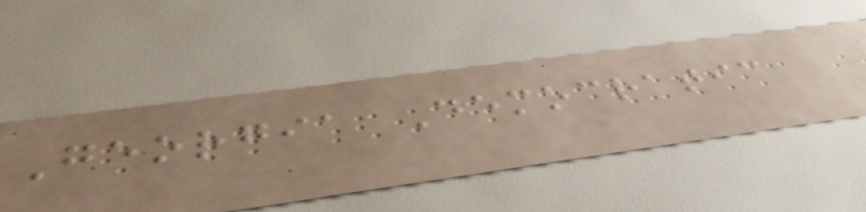Georgia Democratic
